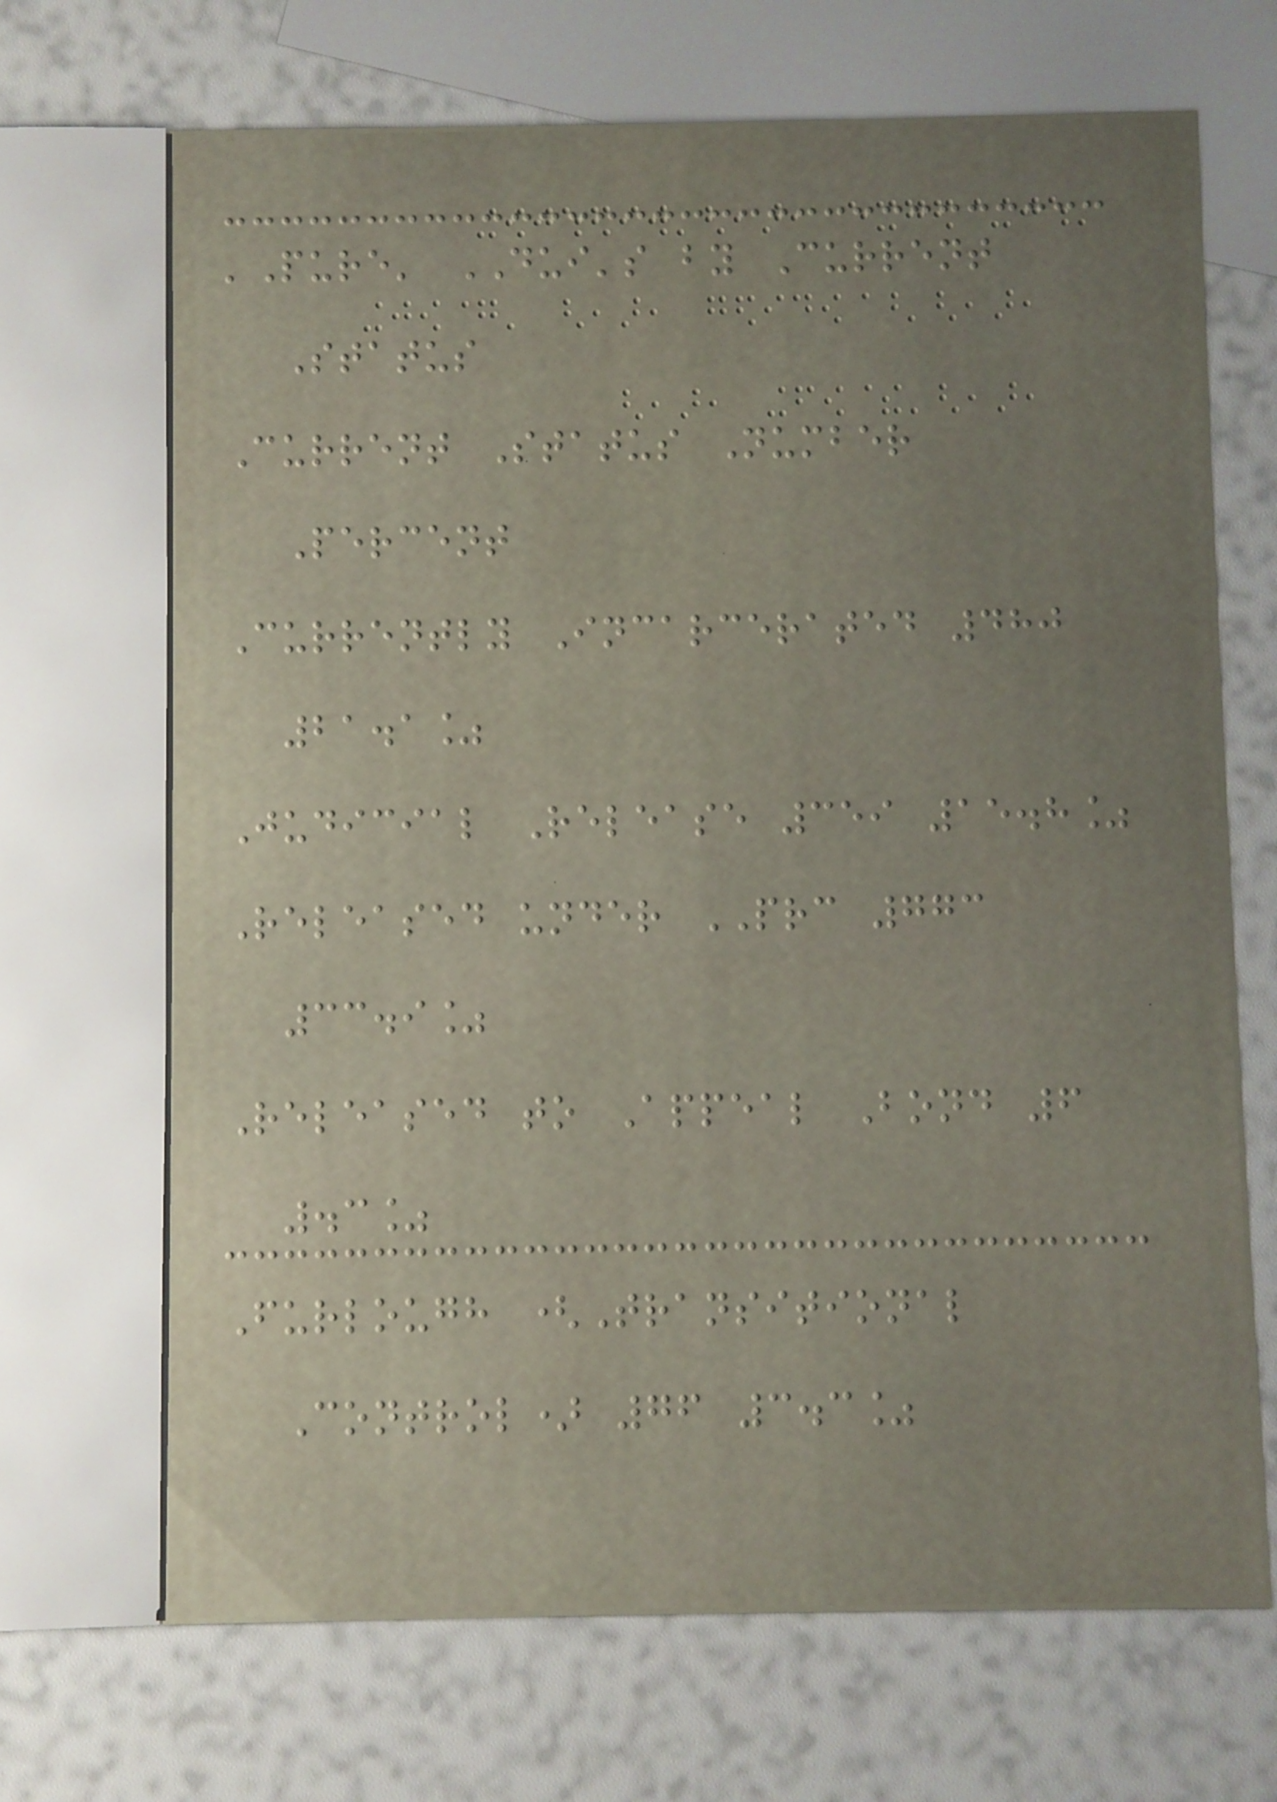'Pure' DUI's by Current
Status
Current Status Number
Percent
Currently Incarcerated 480
21.1%
Judicial Release 359 15.8%
Released under PRC 773
33.9%
Released to Appeal Bond 6
.3%
Furlough (Transitional
Control) 76 3.3%
